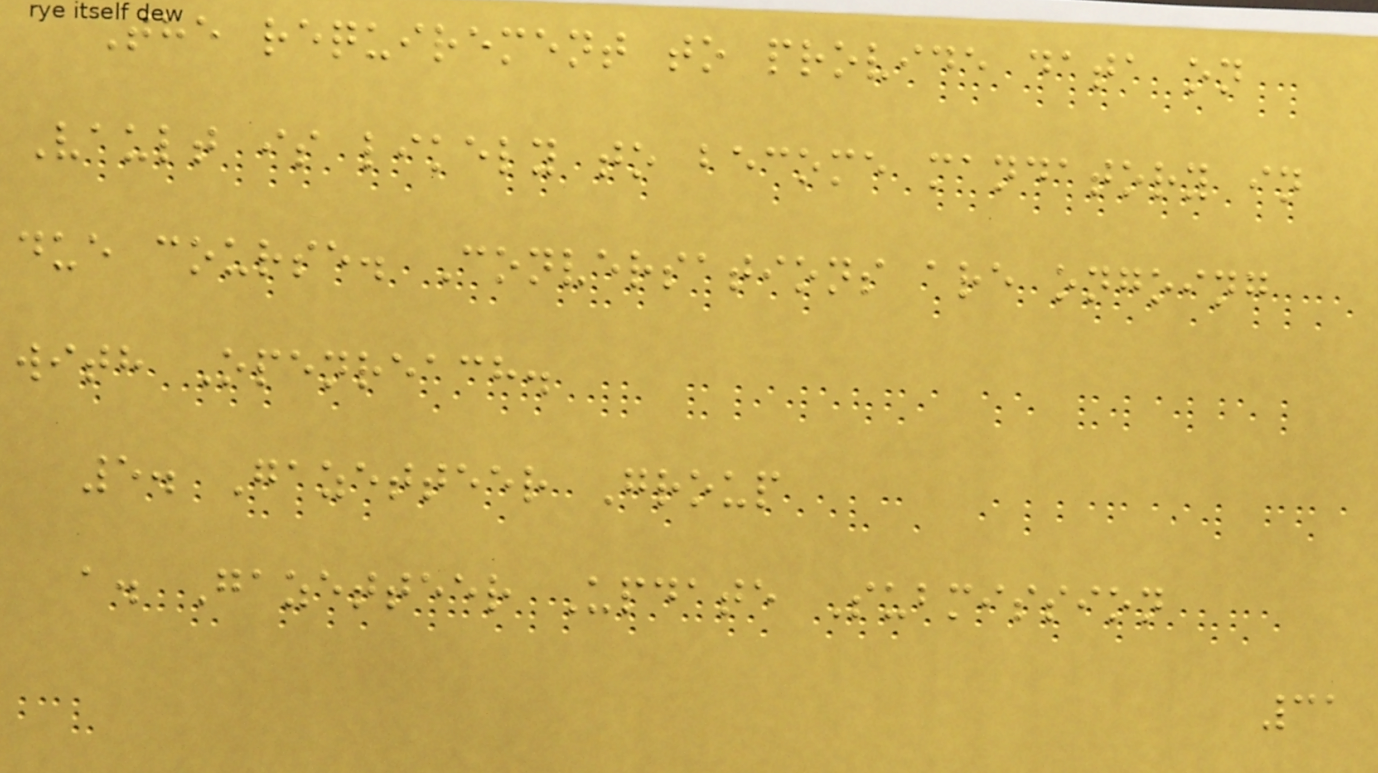The requirement to provide data on
Vault is likely to become mandatory in
due course. Conversations are ongoing
with Openreach.
5. Gazetteer Group
a. Gazetteer Update Submission
31
